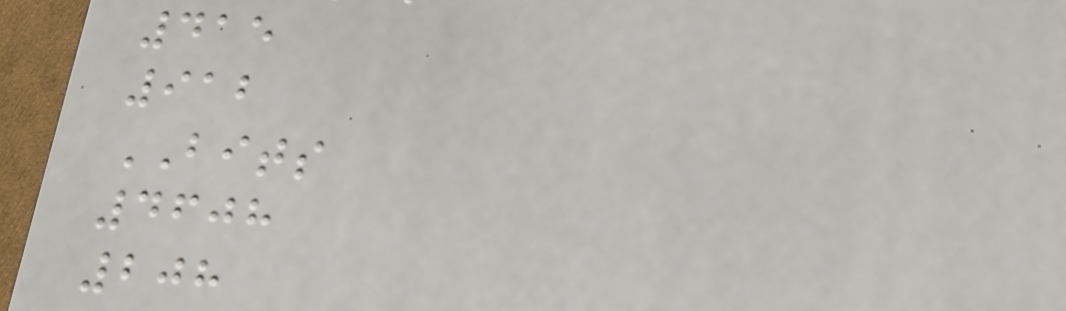415
912
BITS
4608
208
